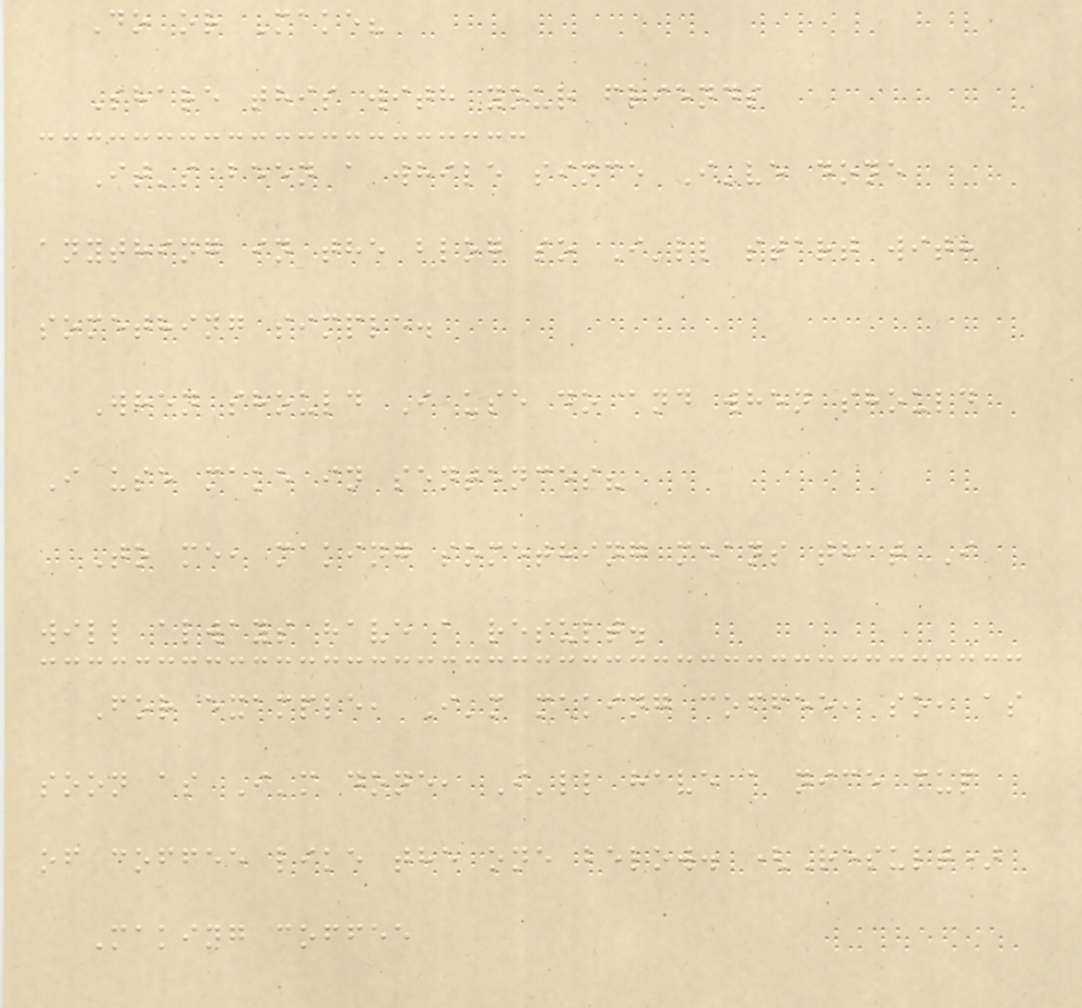Do or Make?
Share this with your friends
It's been a while since I've done
anything in the blog so I'll start with
something simple.
When should I use do and when should
I use make in sentences?
To me, making something means that I
will always have a result.
For example, I'm making coffee, so, as
soon as I'm done, I'll have a nice cup
of coffee like the one below. (Result)
Making coffee
